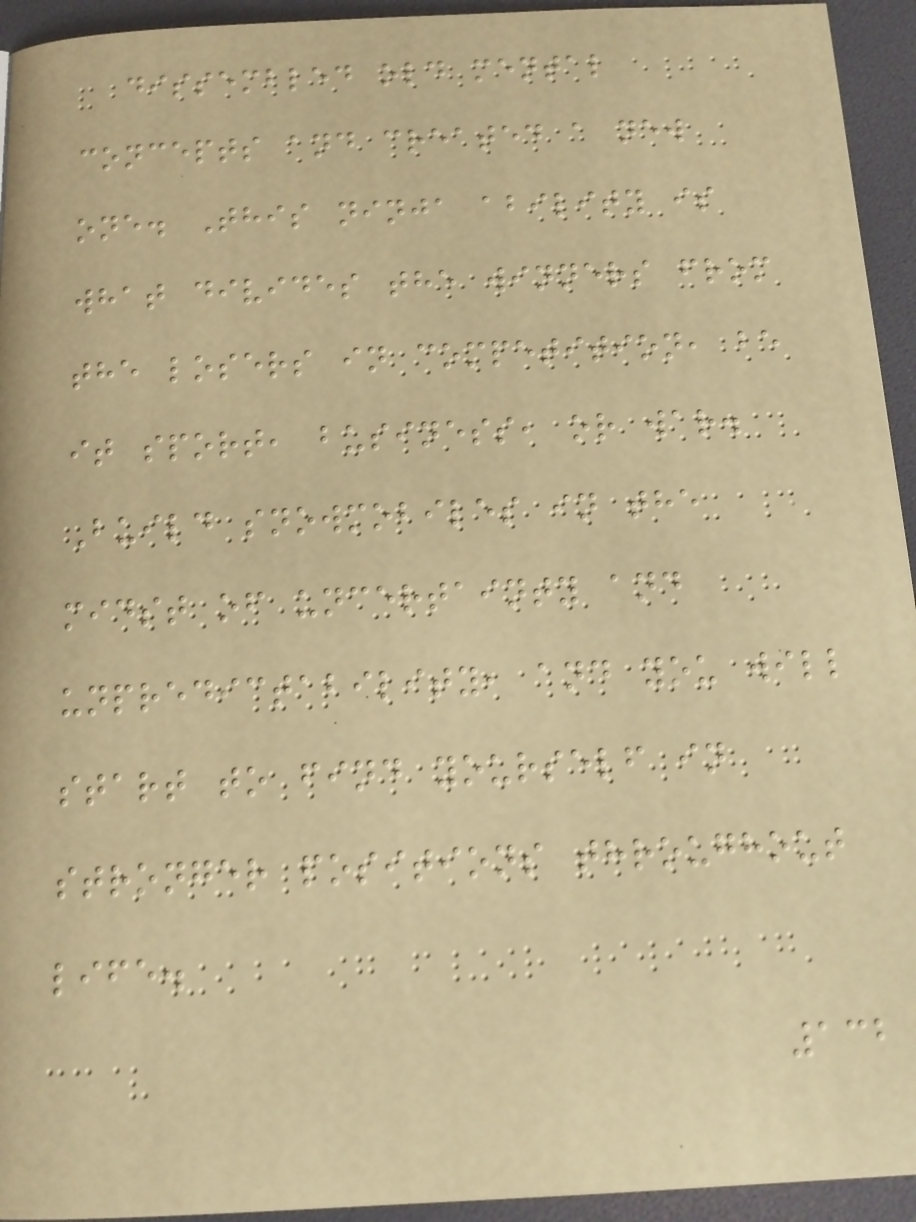dissembled old mental
concepts and created a new
one. This ninja ability is
what divides the winners from
the losers in competition, be
it sport, business, or war.
Build snowmobiles in the
midst of uncertainty and
unpredictability, and you will
start to find yourself in
stronger positions throughout
life.
132
